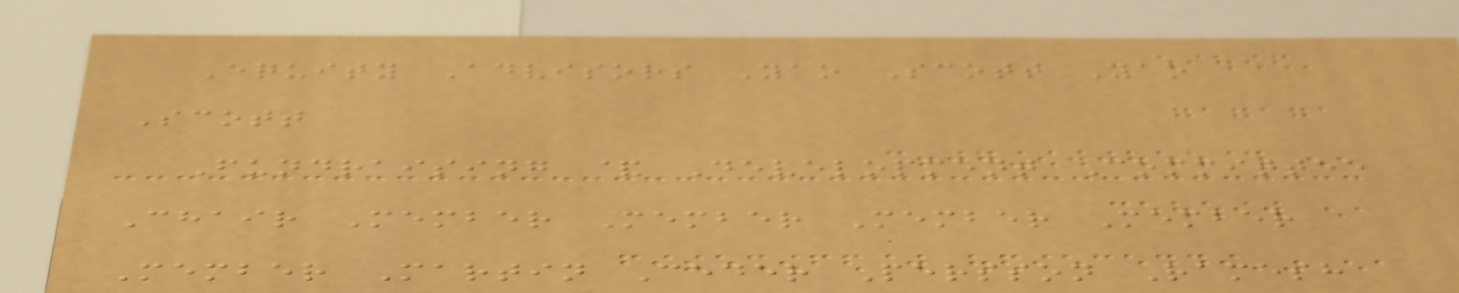Equity Advisors Yao Scott Yao
Scott
Fundraising & Development Committee
Chair Member Member Member Member
Member Martin Ceder Persson Ramesh
